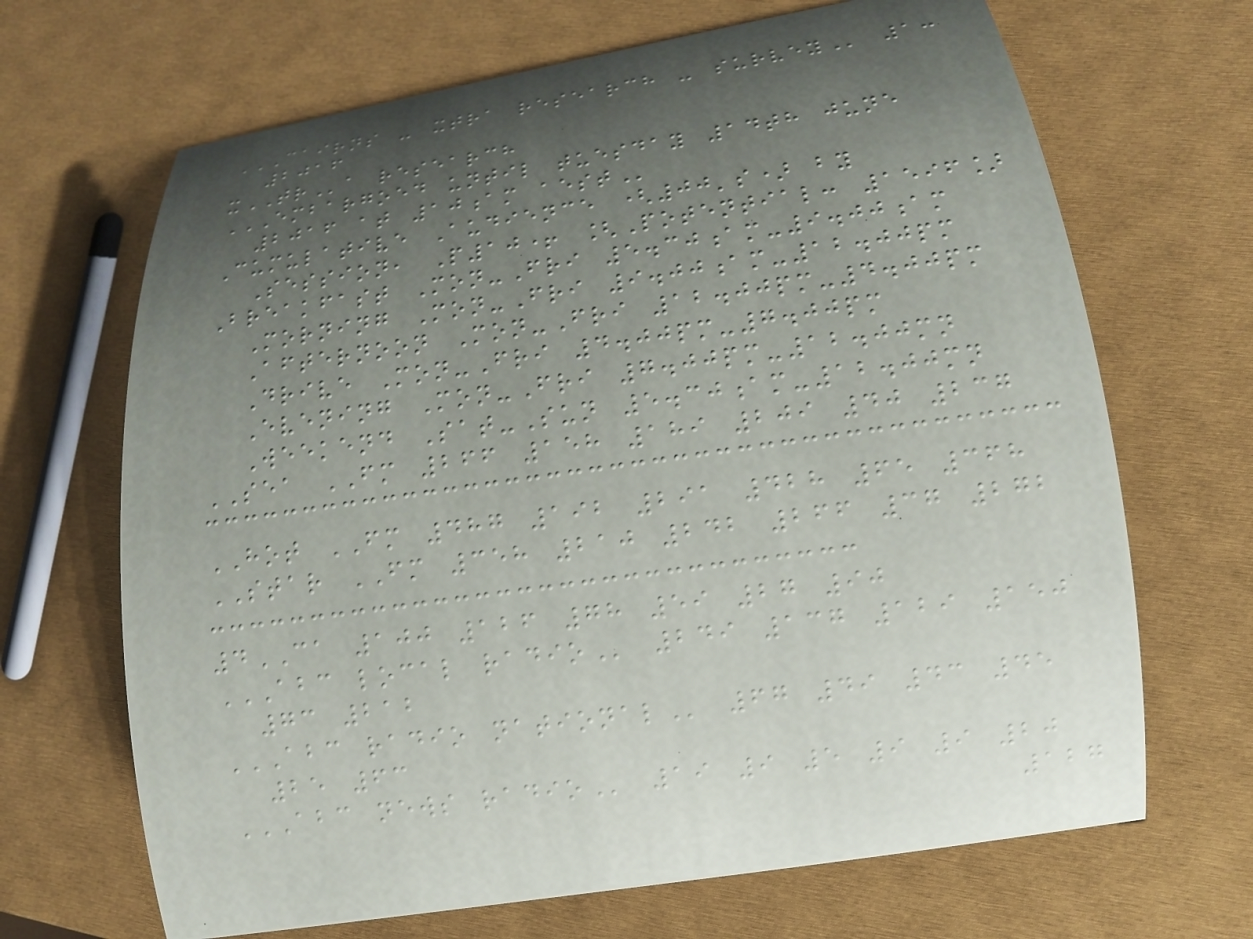CAIRNS - XTRA RESEARCH - SURVEY 1:
2016
xTRa research
EMBARGOED UNTIL TUESDAY 14TH JUNE
2016 AT 10AM AEST
Cumulative Audience (00's) by
Session, P10+ [Potential: 1596]
Breakfast Mon-Fri 5.30am-9.00am
Morning Mon-Fri 9.00am-12.00pm
Afternoon Mon-Fri 12.00pm-4.00pm
Drive Mon-Fri 4.00pm-7.00pm
Evening Mon-Fri 7.00pm-12.00mn
Weekend Sat-Sun 5.30am-12.00mn
SEA FM 266 158 189 209 40 237
HOT FM 487 192 291 428 65 368
STAR FM 358 210 242 266 37 272
4CA 100 126 78 59 27 90
ABC LOCAL RADIO 249 137 129 150
73 212
ABC RADIO NATIONAL 67 49 43 45
25 63
ABC NEWS RADIO 19 9 5 9 9 20
127
